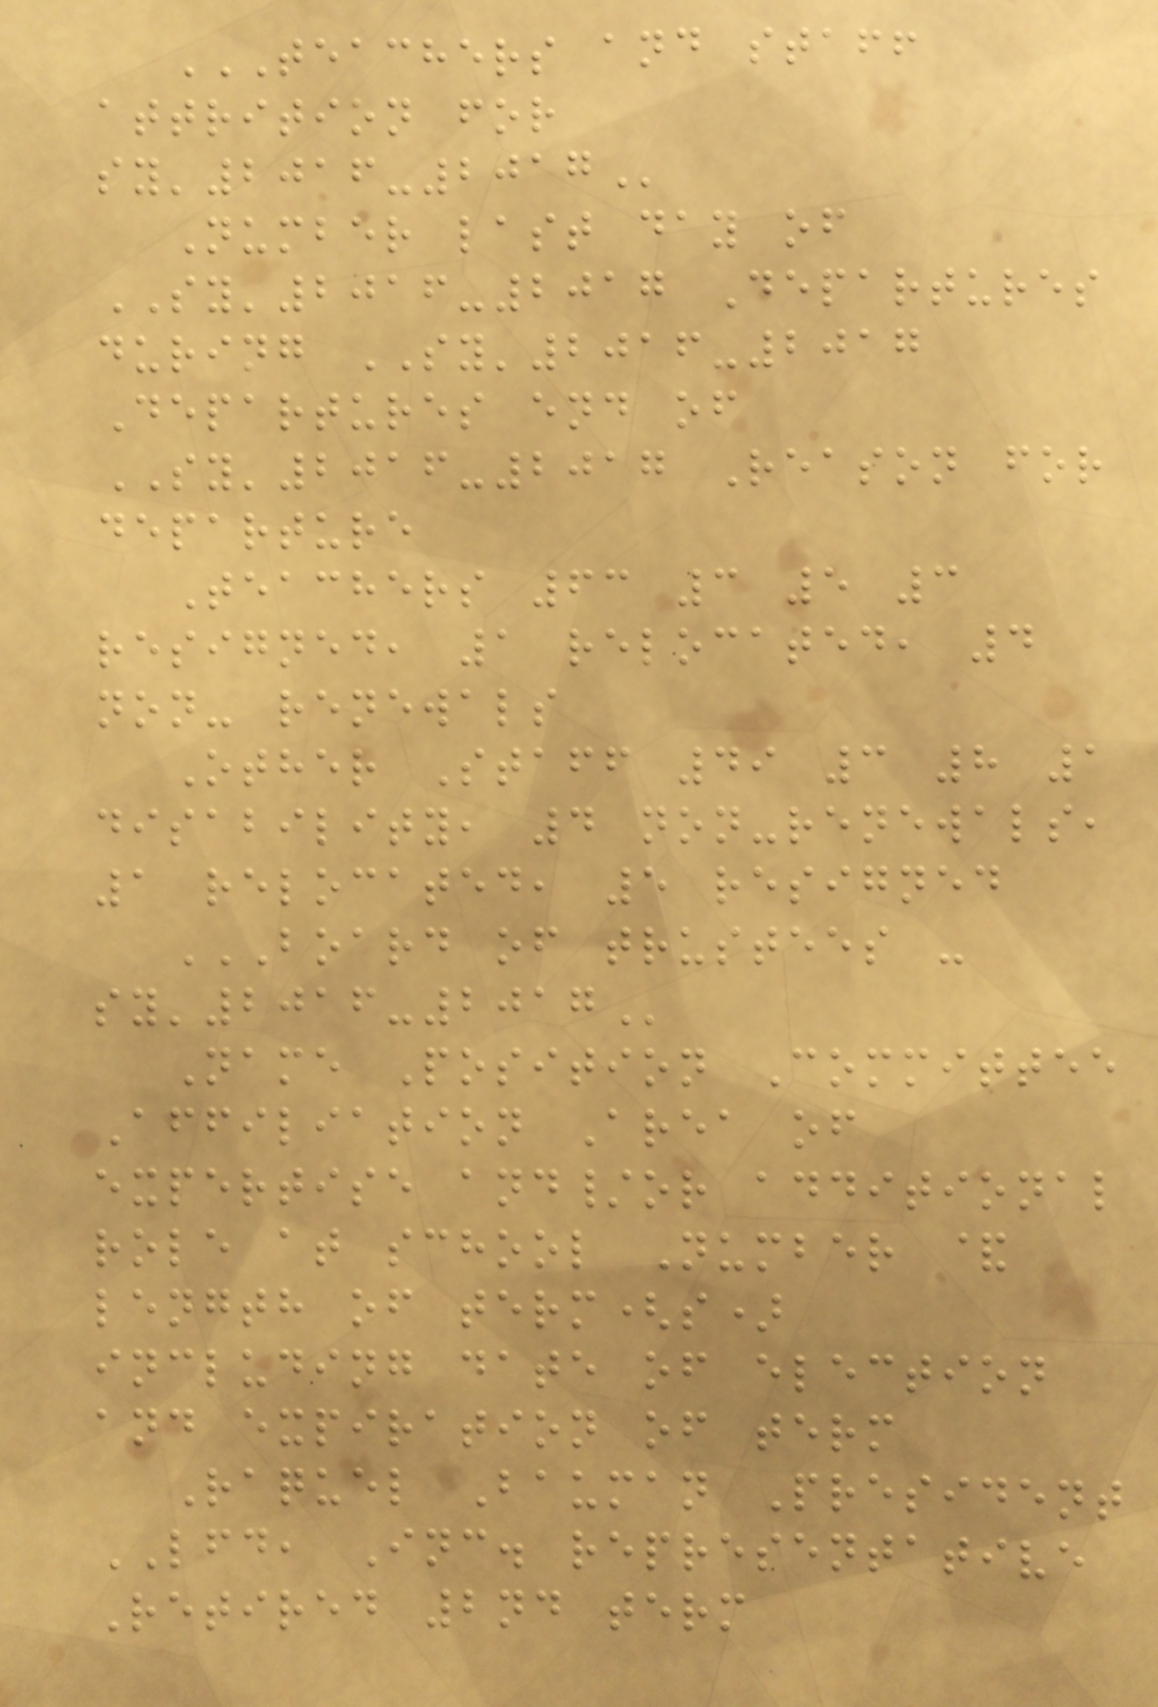TEACHERS AND STAFF
ATTRITION FOR
SY'2016-2017
Number last day of
SY'2016-2017 Departures
during SY'2016-2017
Departures end of
SY'2016-2017 Reason for
departure
Teachers 63 3 5 3
resigned, 1 relocated, 4
non- renewals
Other Staff 49 3 8 1
disability, 4 non-renewals,
1 relocated, 5 resigned
BOARD OF TRUSTEES -
SY'2016-2017
Name Position Committee
Affiliation Area of
expertise and/or additional
role at school Number &
length of term(s)
including date of election
and expiration of term
Raquel Bauman President
LFD, Inc. representative
Retired 2nd term
